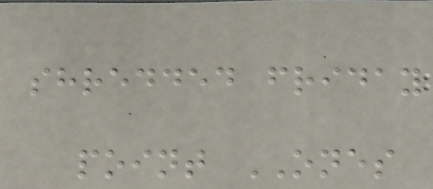shredded friday
point ONES
